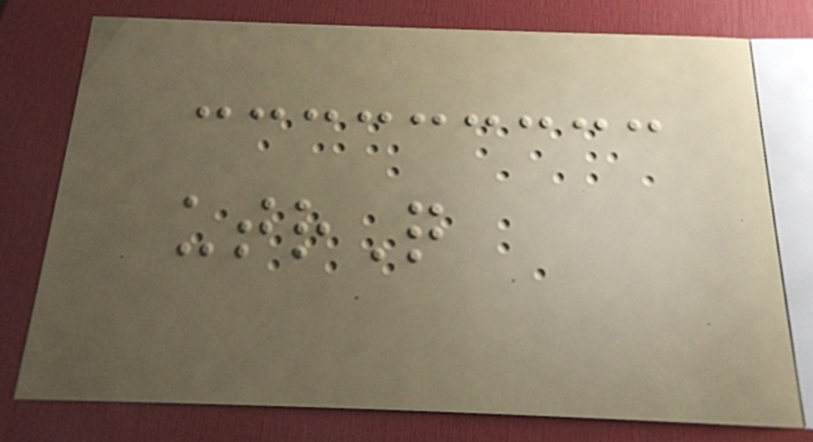utrQ
